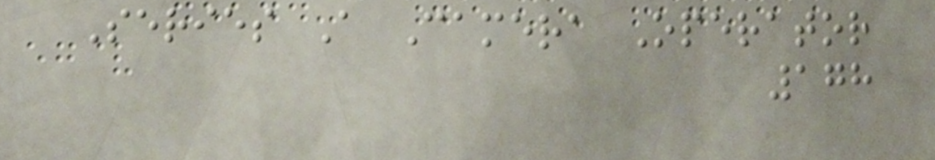Series A Camera Operator
178
